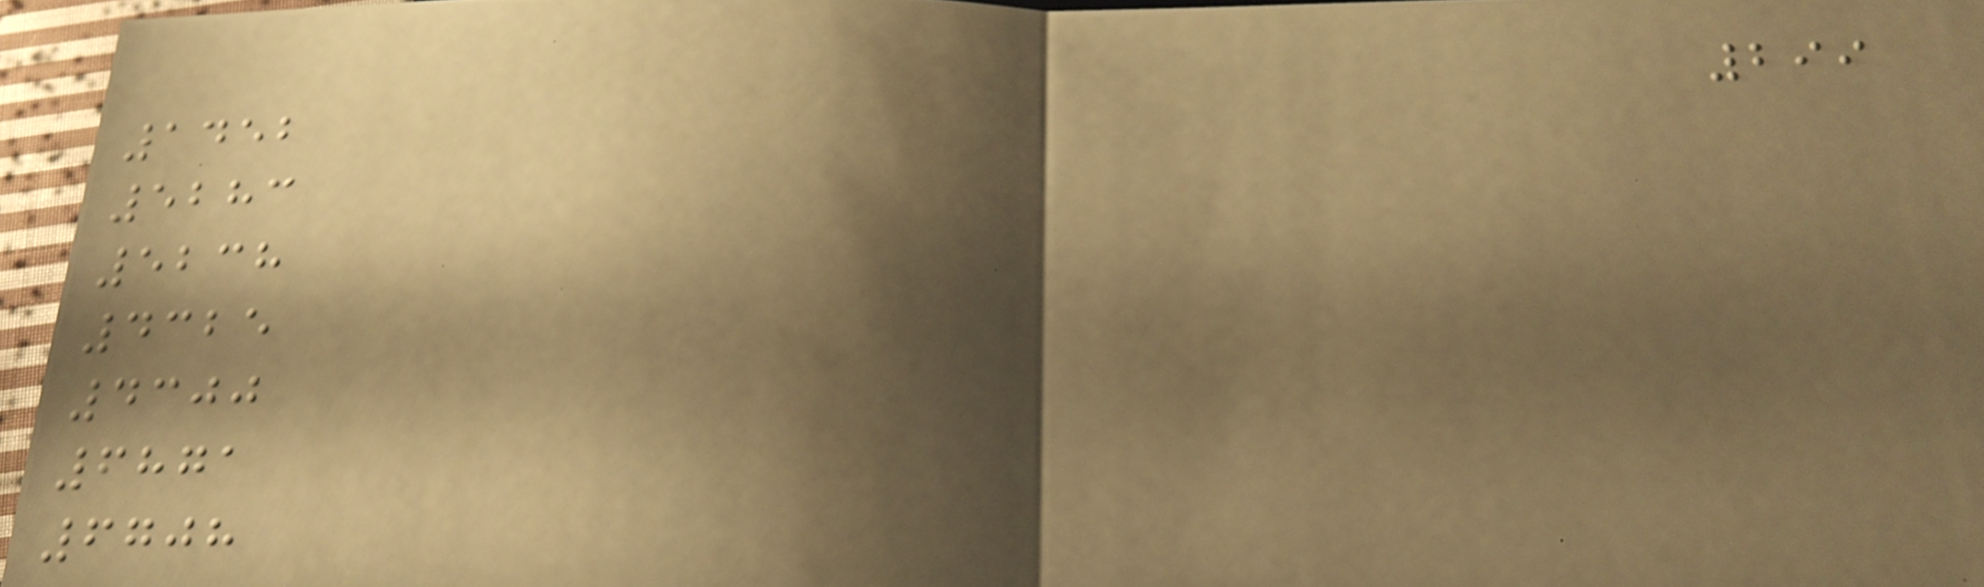299
1452
5283
5238
4325
4300
6871
6708
